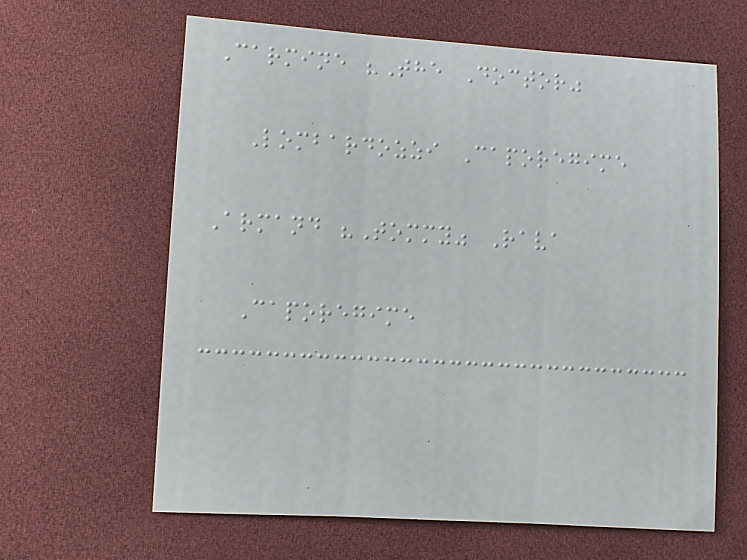Carmine "The Doctor"
Lombardozzi Caporegime
Armand "Tommy" Rava
Caporegime
